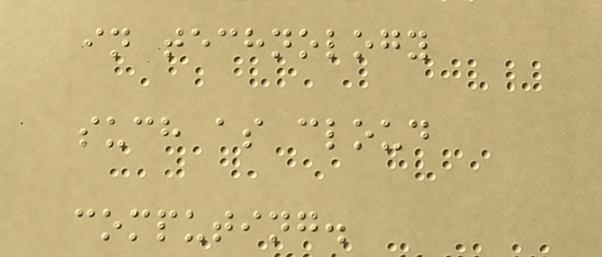in technology
such as cloud
computing.
